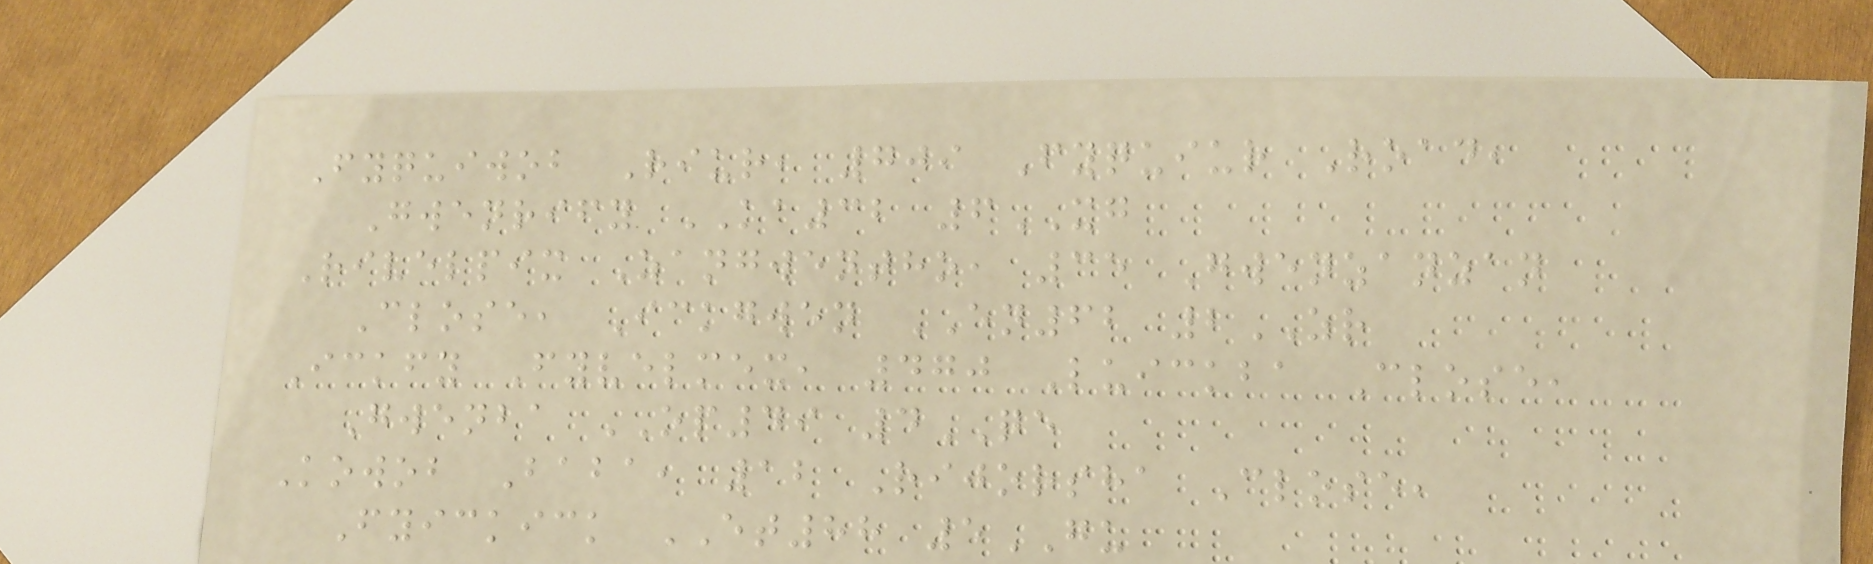Fyquiwob Riur, 709 Fyquiur Road,
Gwenrify KA32 6XG
Rivelpix Zangwentho, 35 Gwenzanzan
Close, Ickgwen EN62 2ZR
Ickfy Fyvelmex, 470 Luickba Close,
Gwenba OP49 4QE
Kowob Baba, 12 Rijorsha Close,
Fyickick ET88 5GU
